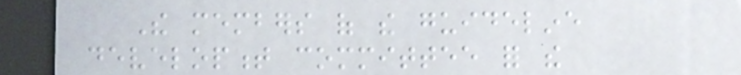The members of the guideline
development committee for the
